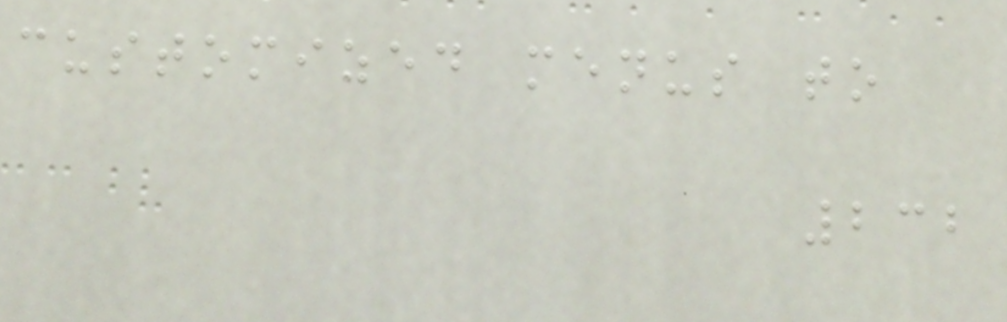customized menus to
232
